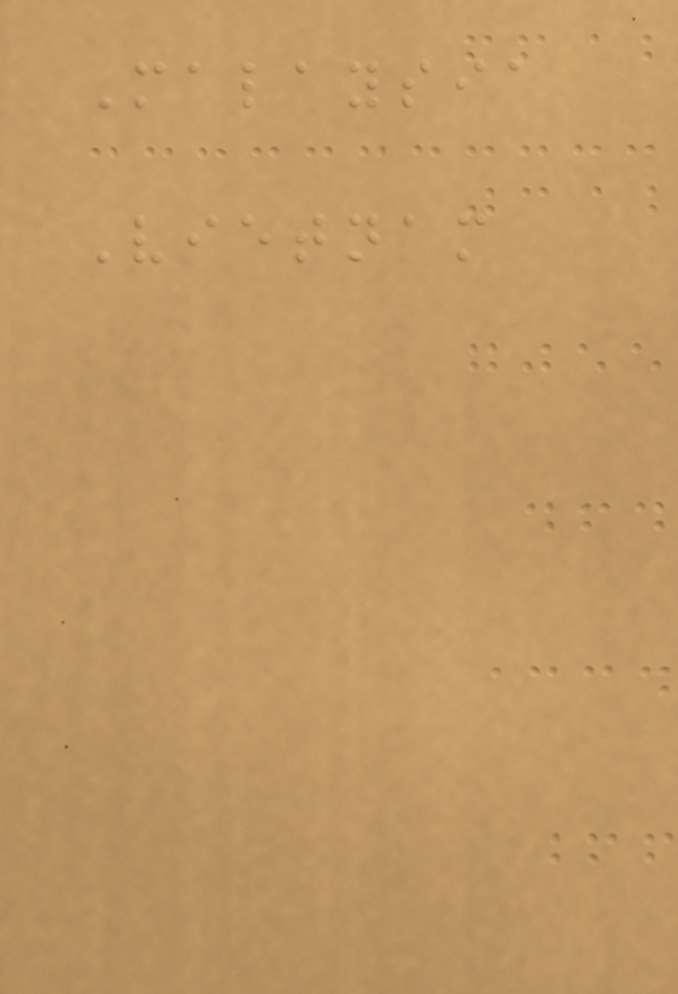Malaysia
Vietnam
